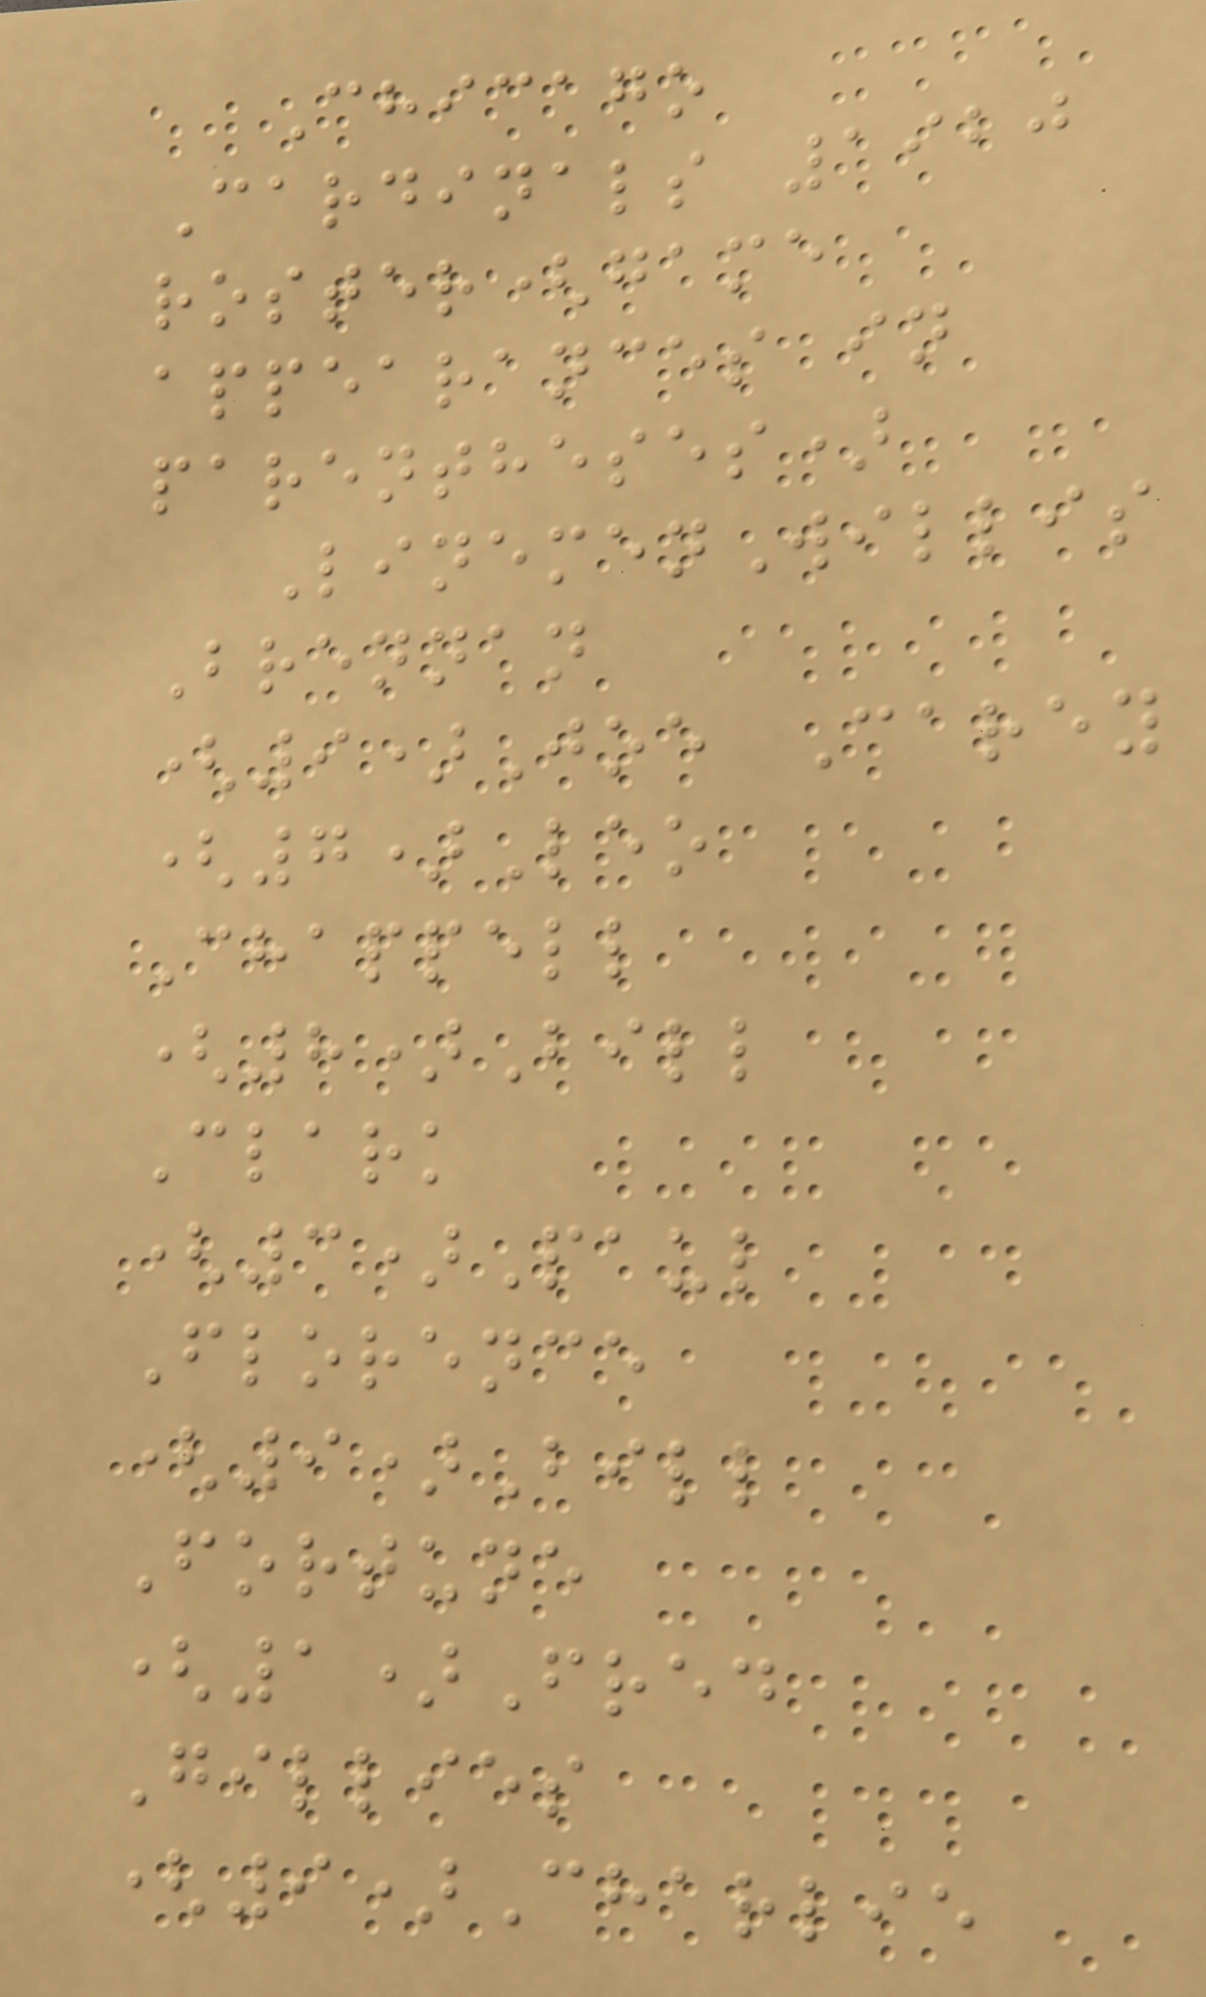Chicago
Cardinals 1920
roster(game
appearances in
parentheses)
LinemenWillis
Brennan
(9)Joe Carey
(7)Leo
Chappell
(8)Bill
Clark
(3)Paul
Florence
(9)Bill
Fortune
(1)Fred
Gillies
(9)Charlie
